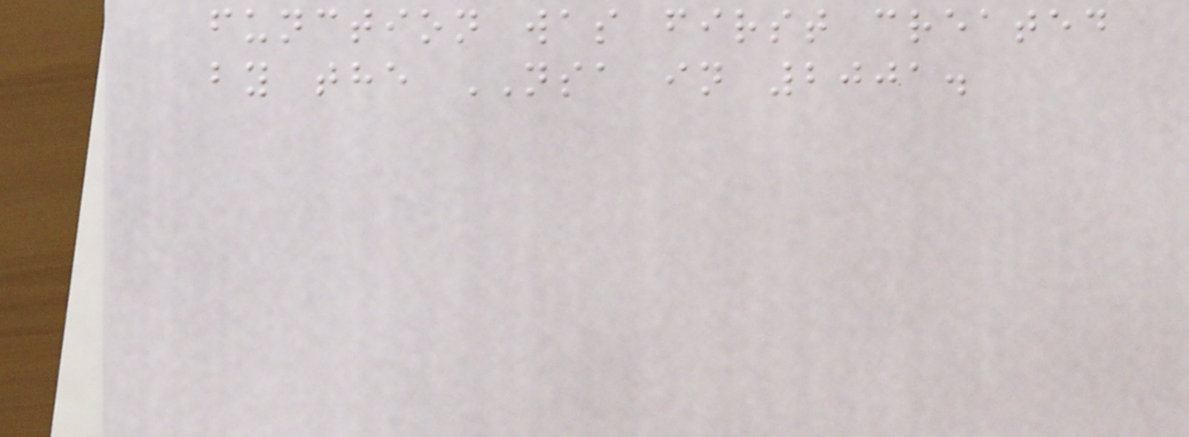function was first created
by the NSA in 2001.
